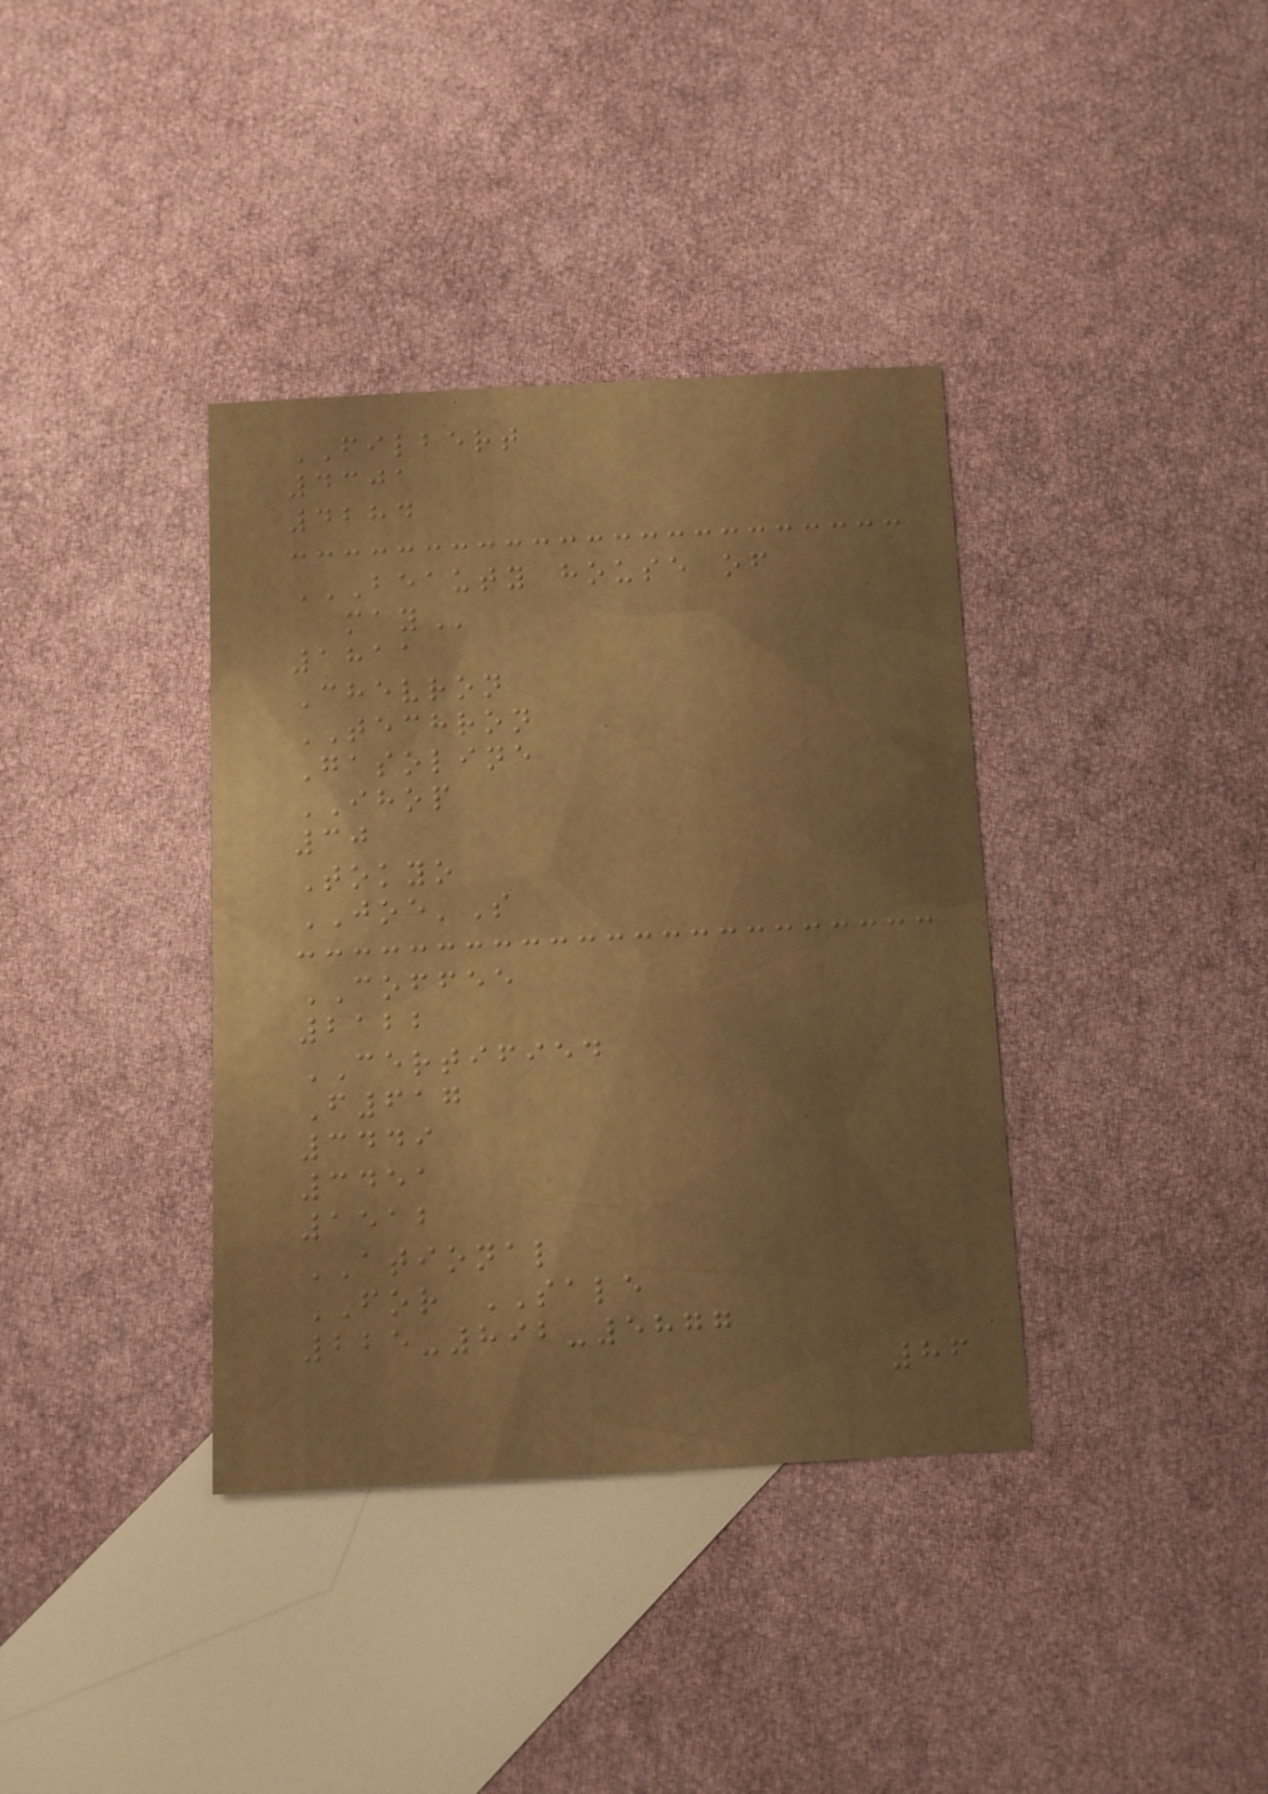FILBERT
4301
4284
BEAUTY HOUSE OF
MAY
1811
Chevron
TECHRON
Gasoline
IHOP
30
Tokyo
JOE'S
COFFEE
2122
CERTIFIED
F617
3449
3451
1512
ATIONAL
FOR SALE
225-892-5877
86
